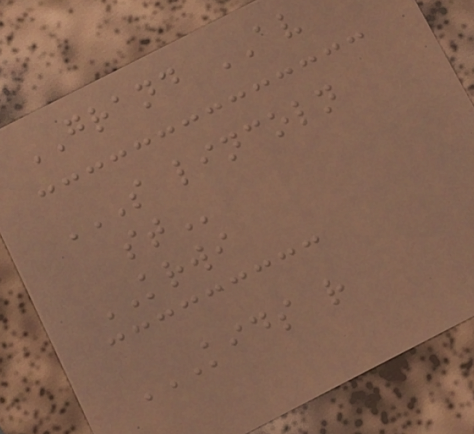GRAND AV
S LINCOLN
ST
KRWI
KIDS R
